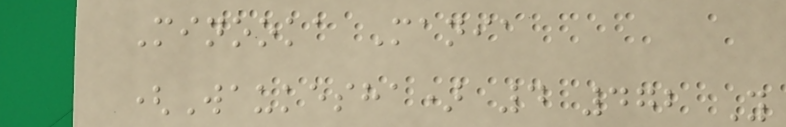Minooka Mania
(Waukesha) 4 472 Y
